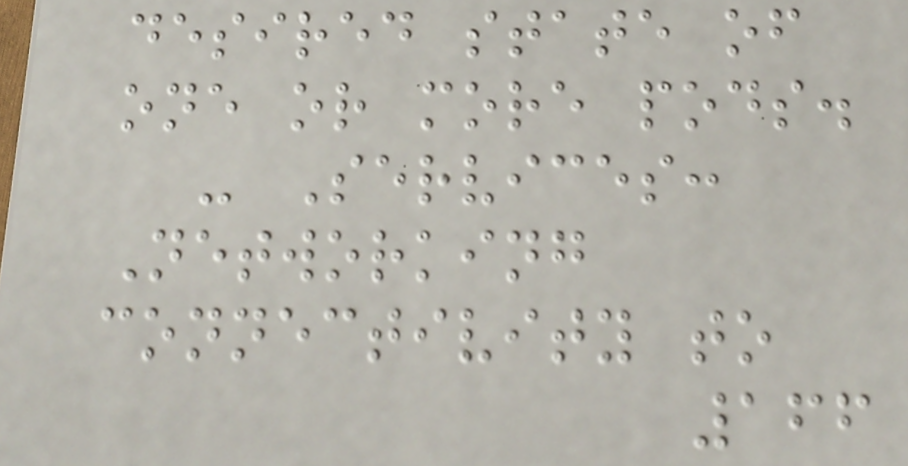desired state of
one or more pods.
- Services:
Networking
connectivity to
166
